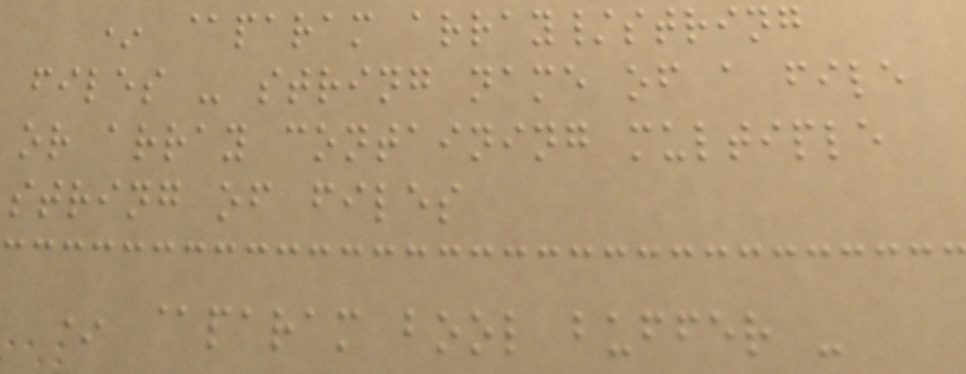* @param array/string
files - string name of a file
or array containing multiple
string of files
* @param bool buffer -
